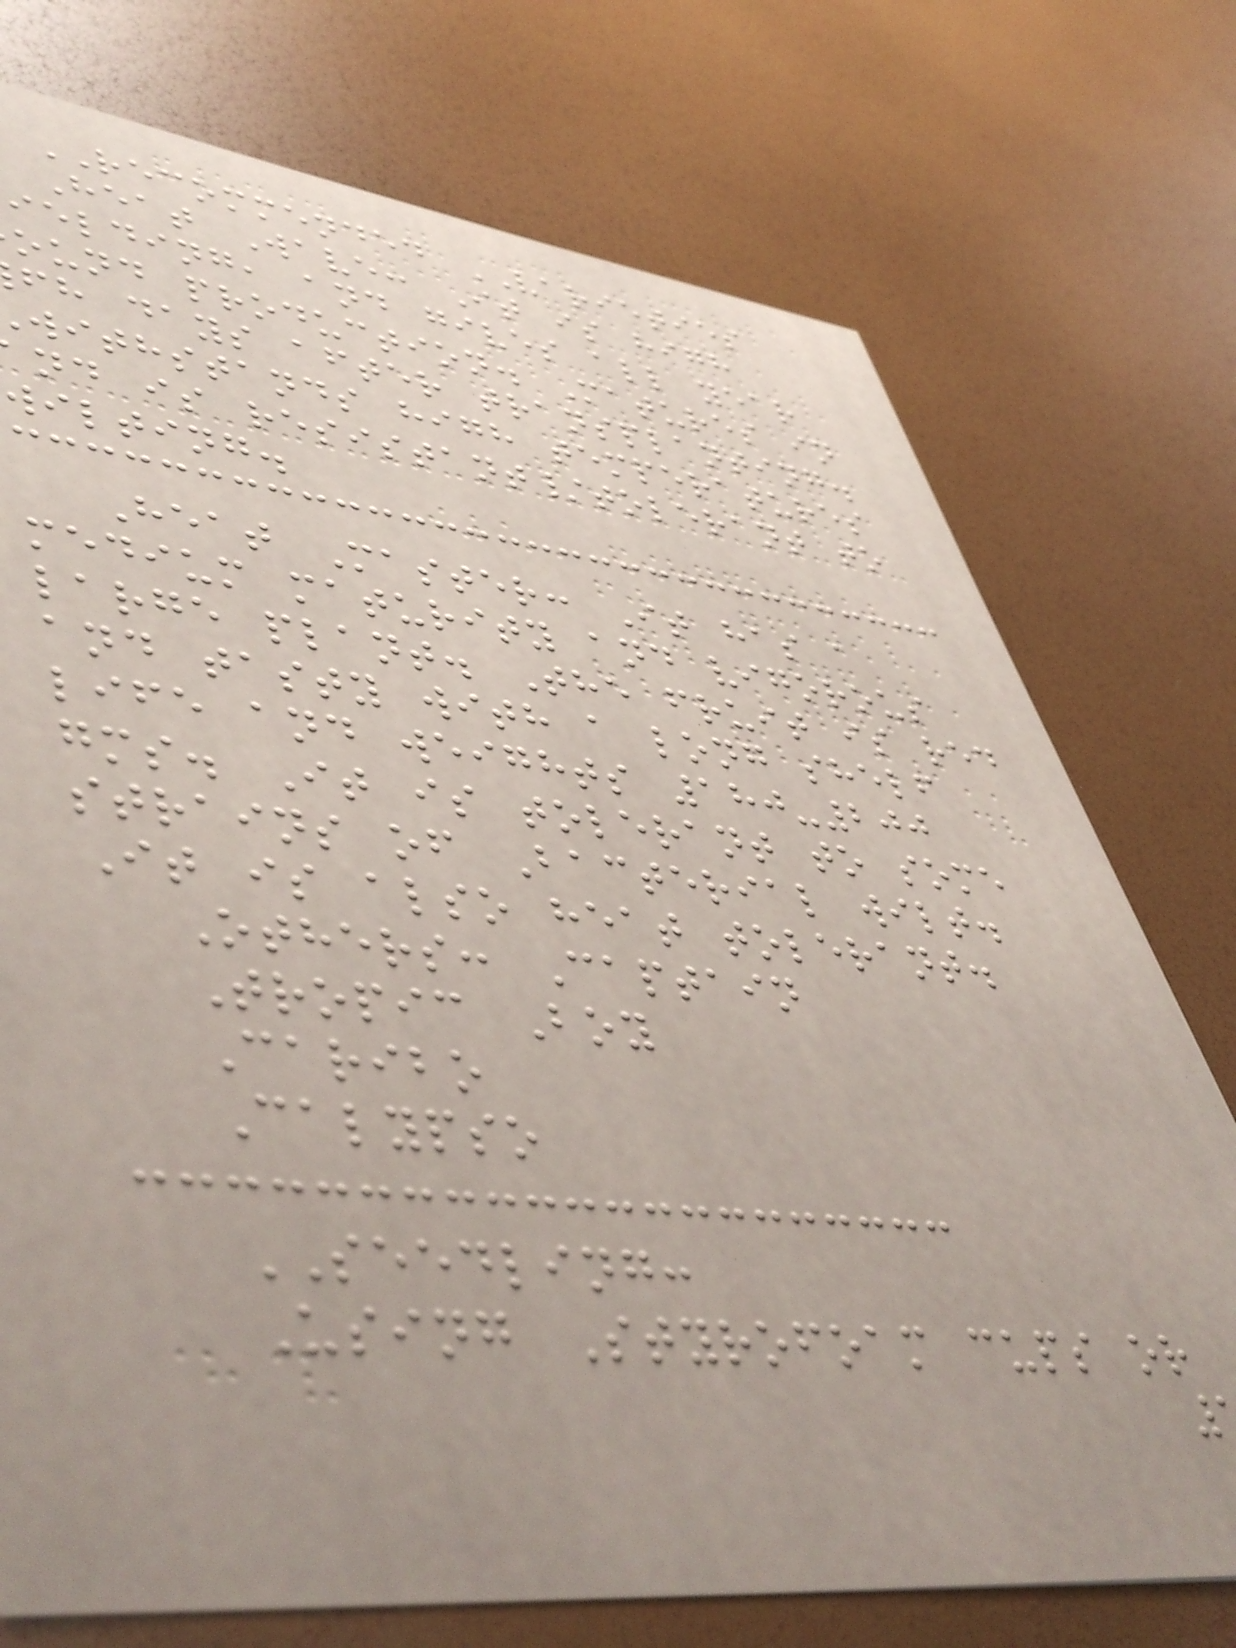RECOMMENDED VARIETIES
Heat Wave: It is high
ielding, and gives all year
ound production. Matures in
fh days after transplanting.
withstands high temperatures
nd is resistant/tolerant to
wilting.
Heat Master: It has a
medium maturity and vigorous
large plant. The fruit is red
and tasty with a long shelf
life and weights 180-200
gms. It is tolerant to some
strains of Bacterial wilt.
It is also heat tolerant.
Others: Captain
Tropic Boy
Caribo
Calypso
SEEDLING:
Using Styrofoam cups or
